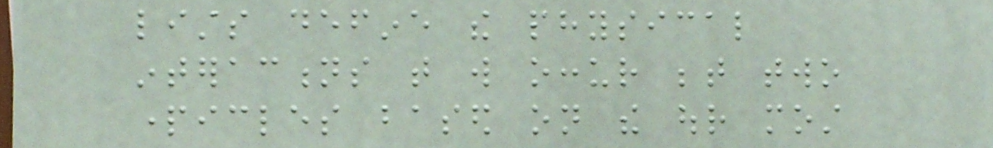lists define the physical
interactions that will occur between two
particles based on the our most
